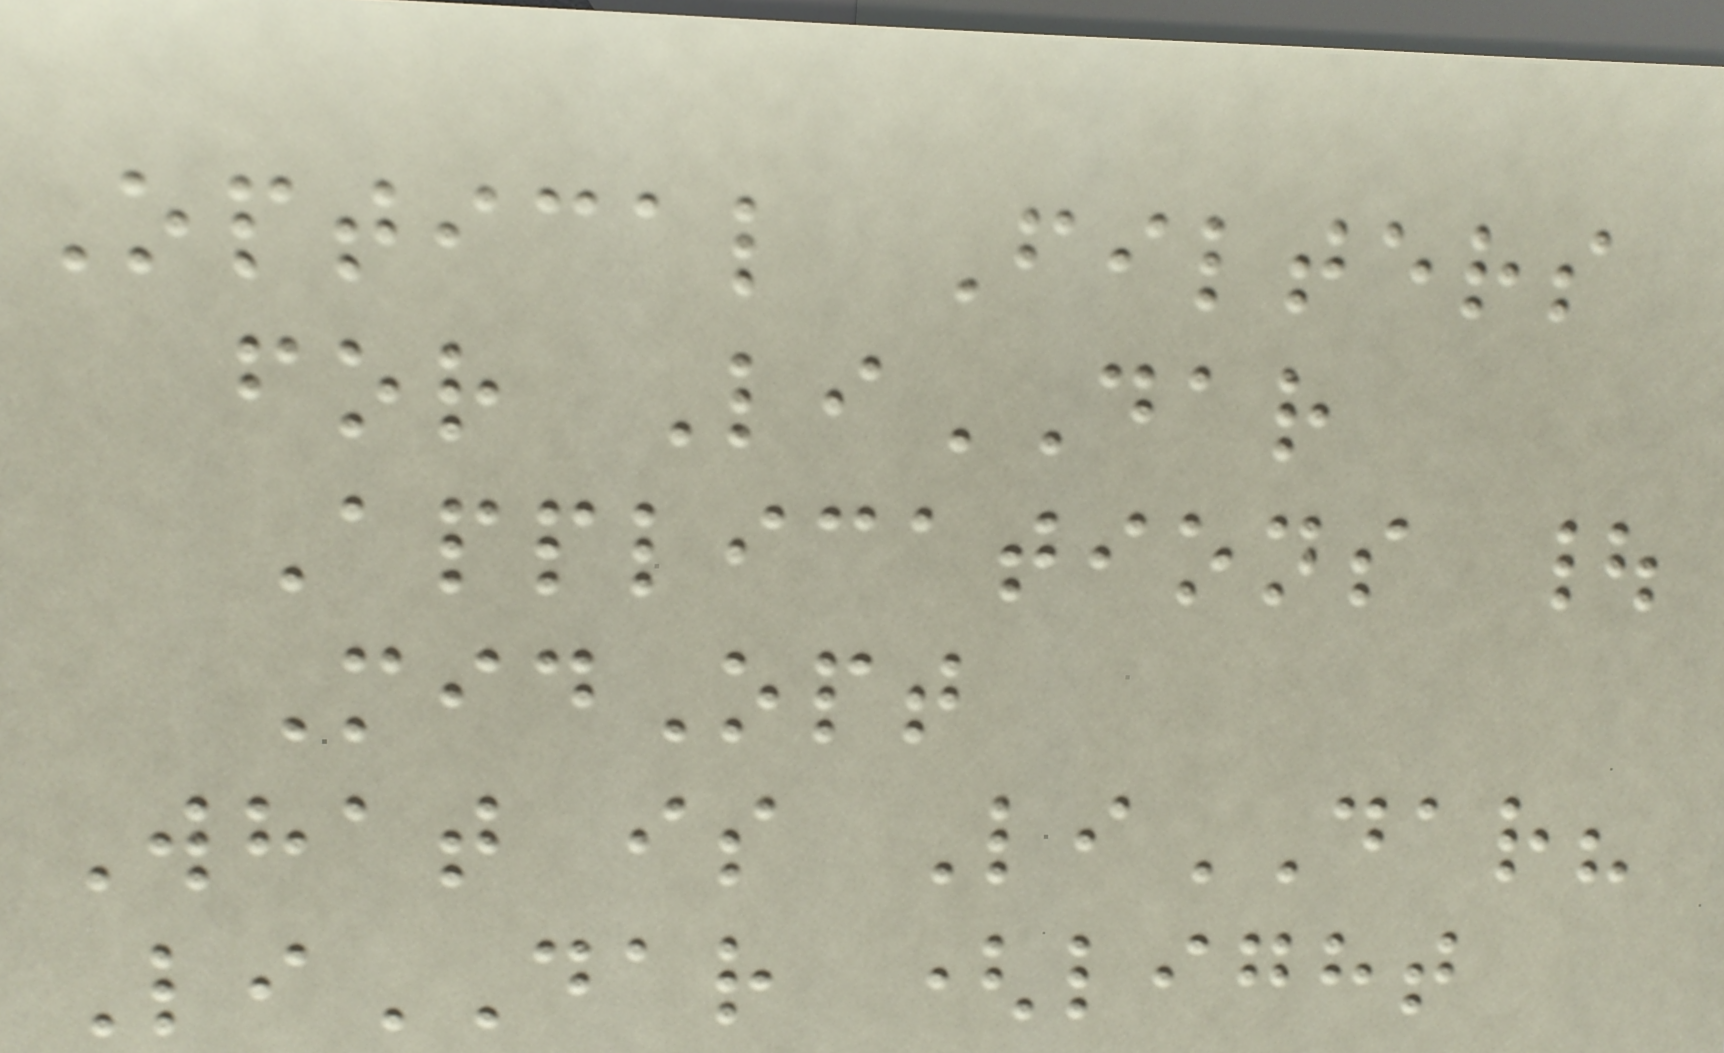Optical Filters
for LiDAR
Applications |
MidOpt
What is LiDAR?
LiDAR (light
